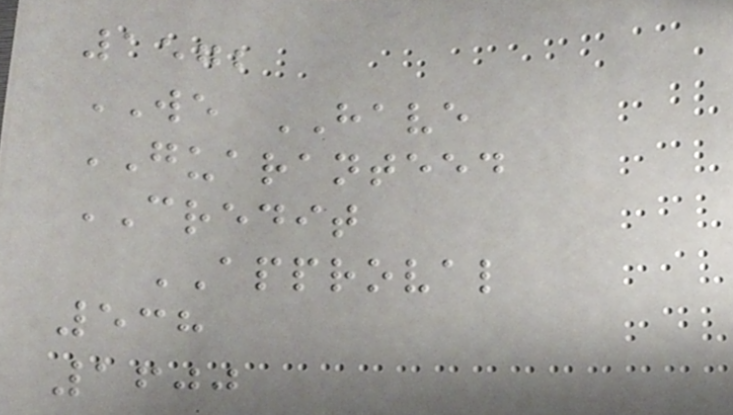1572
WE HAVE
GUARANTEED
CREDIT
APPROVAL
538
1600
